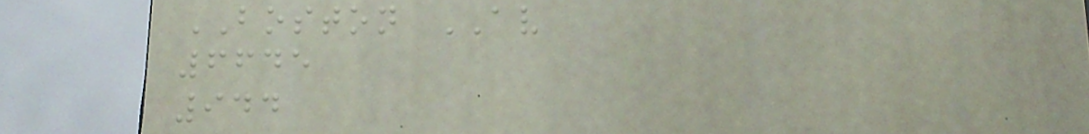BOSTON AV
6645
944
